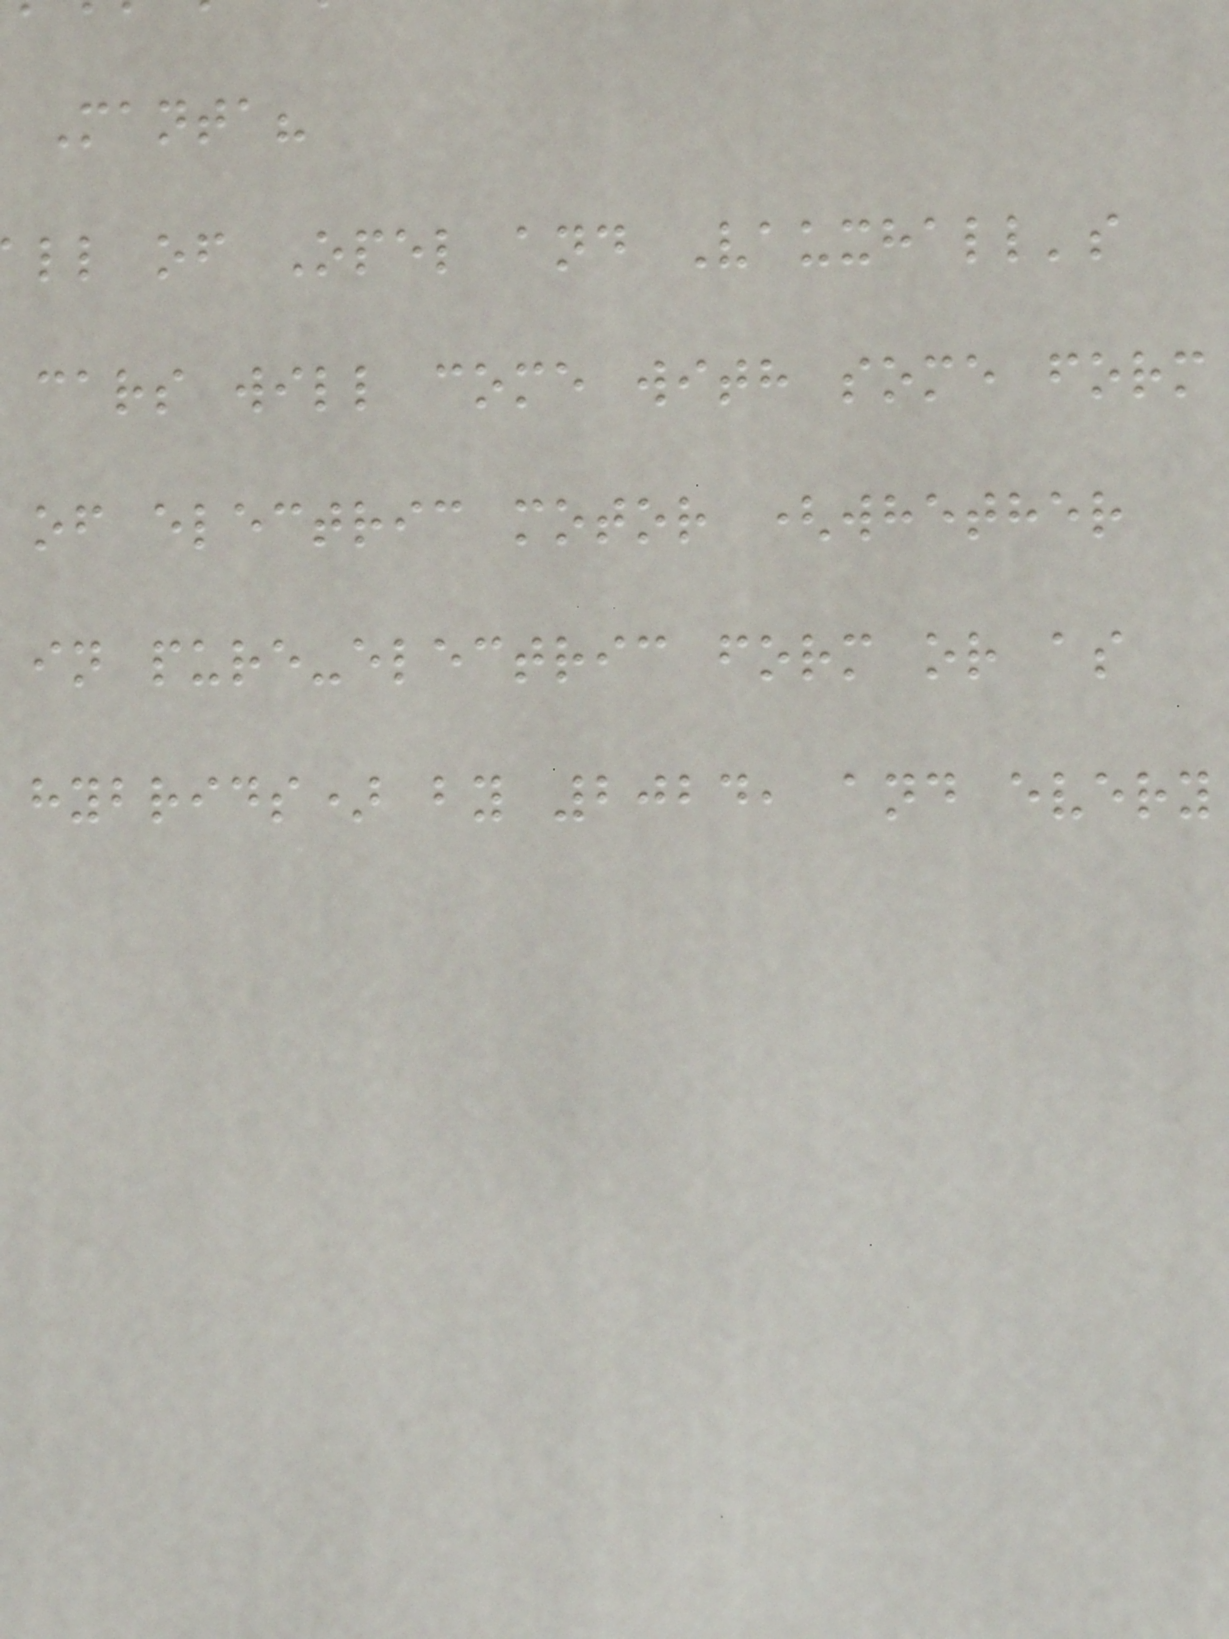Manta?
ll of Opel and Vauxhall's
cars will come with some form
of electric motor (whether
in pure-electric form or as
hybrids) by 2024, and every
